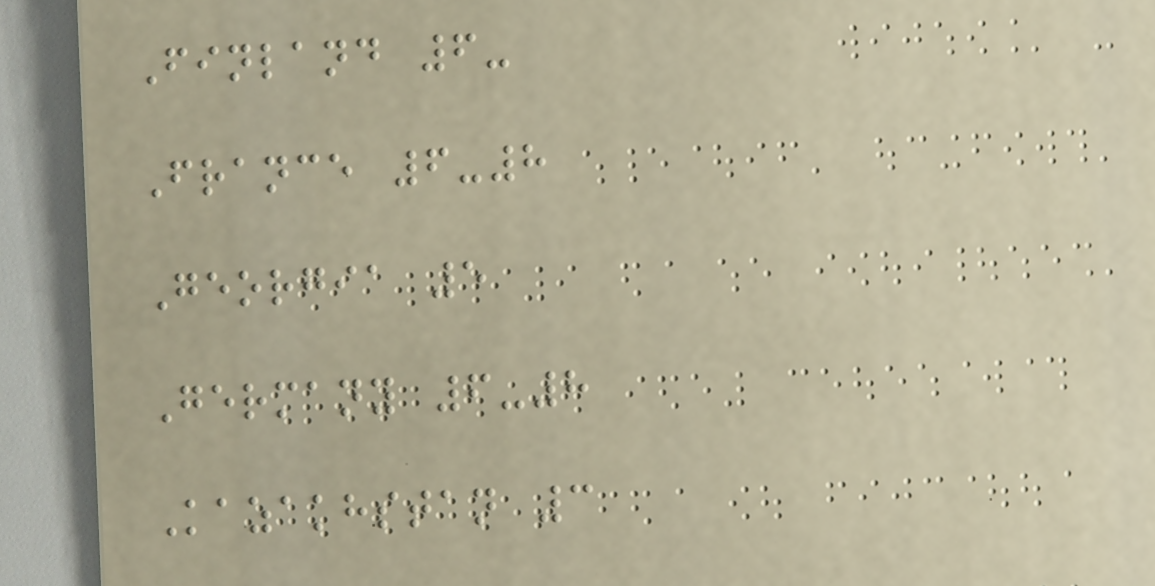Finland 6-
France 6-8
Georgia 5
Germany 6-8
Kazakhstan 3
